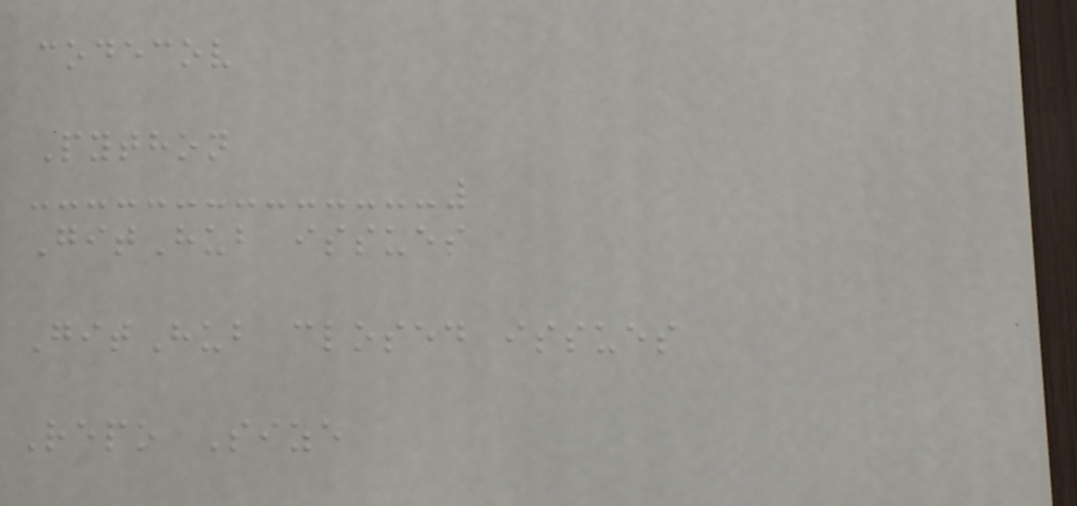codecov
Python
GitHub issues
GitHub closed issues
Repo Size
